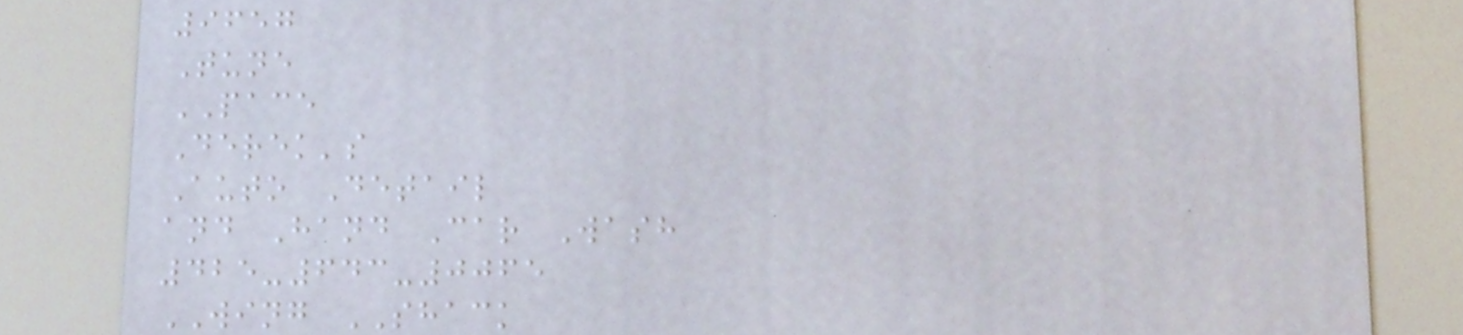9657
Tune
PACE
Derek's
Auto Detail
and Hand Car Wash
425-643-0065
WING SHACK
